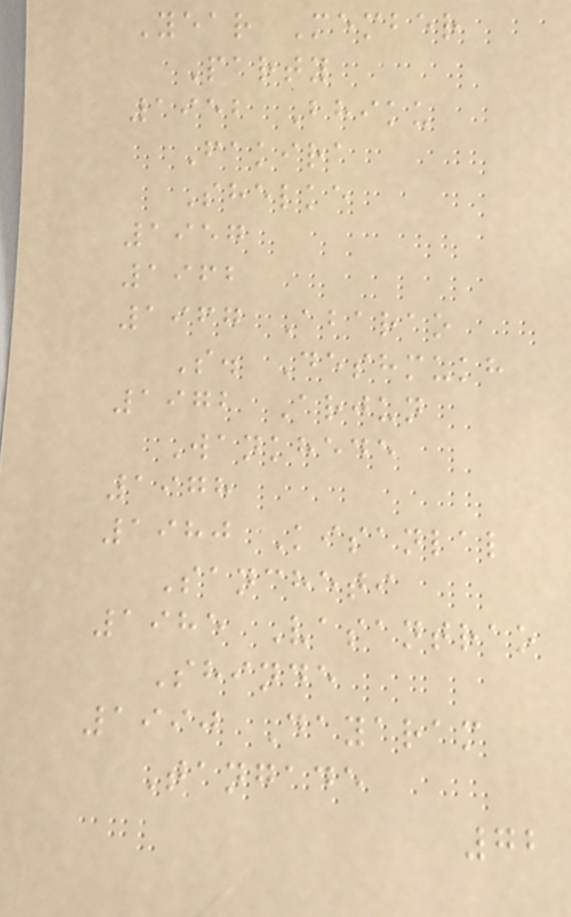Year Member
Party
1952 Bhiku
Fakira
Shelke
1957
1962
1967 Abarao
S. Deshmukh
1972 Arjun
Wankhede
1978
1980 Kisanlal
Sancheti
1985 Vasantrao
Shinde
1990 Dayaram
Tangade
72
